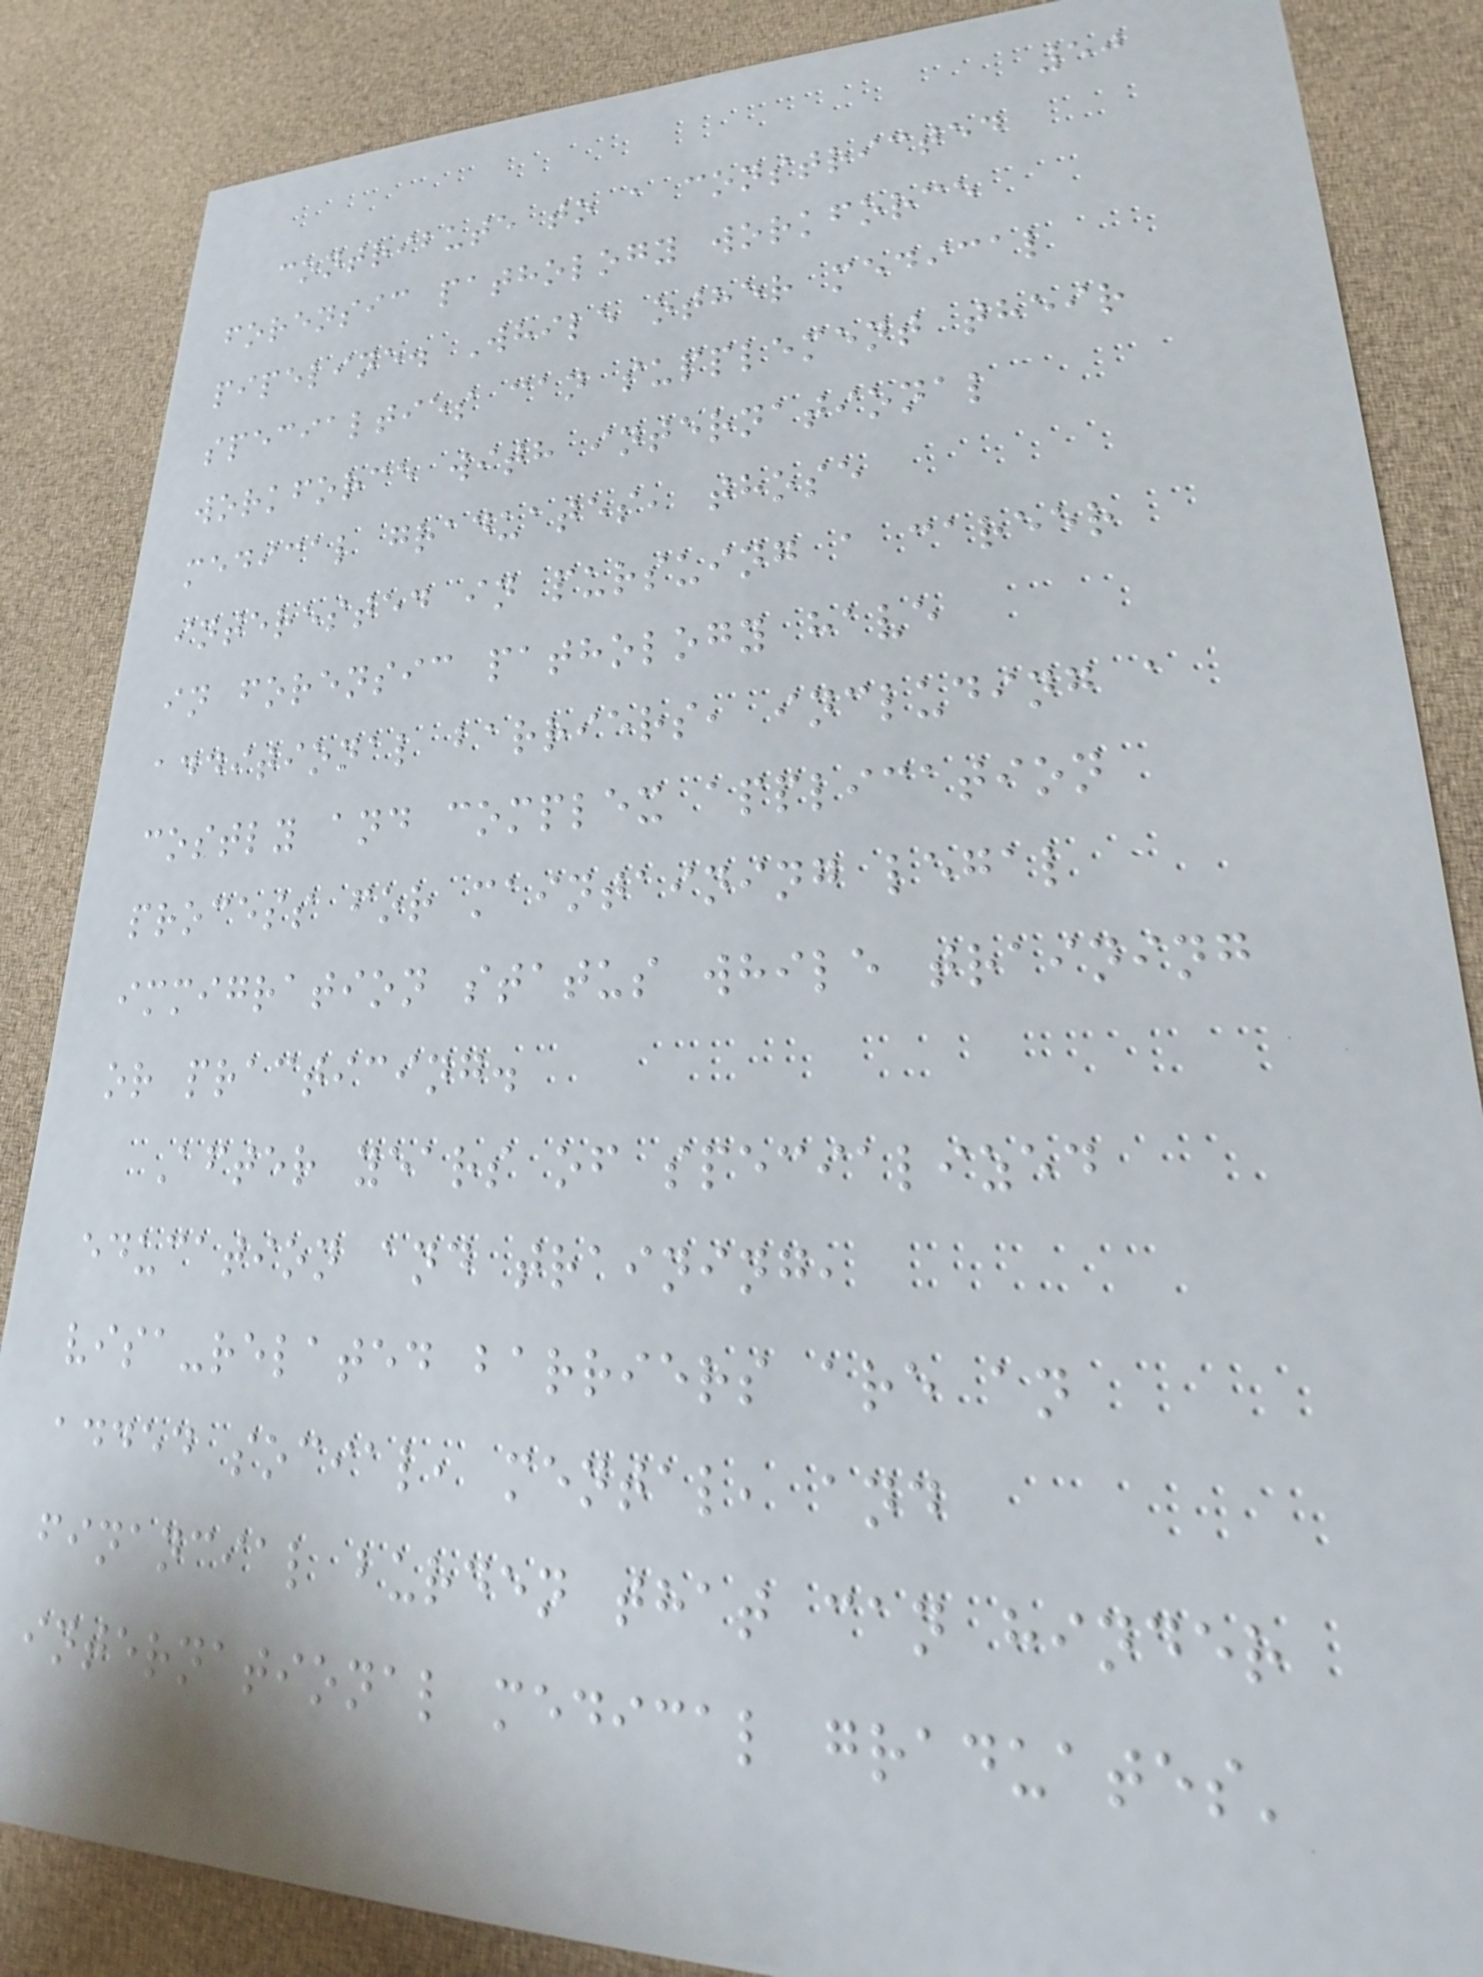50
contribute to a constricted
forensic pathology workforce
pipeline. While other medical
specialties can supplement their
workforce with international
medical graduates, those
interested in pursuing a career
in forensic pathology have
additional barriers, including a
costly and complex application
process for maintaining legal
immigration status while training
or practicing.
After years of specialized
education and training,
visa-related barriers are an
added social, mental, and
financial burden that can hinder
international medical graduates'
